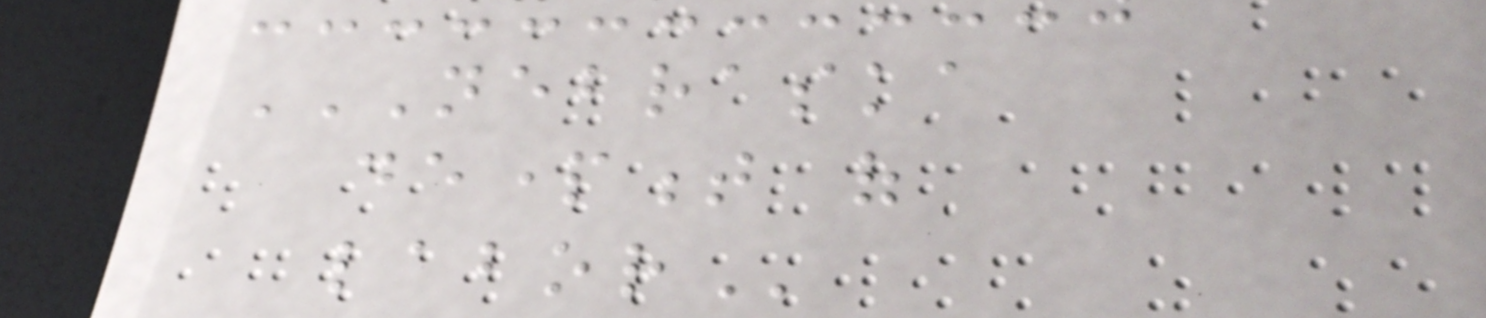NEBRASKA
DEPARTMENT OF
LABOR
